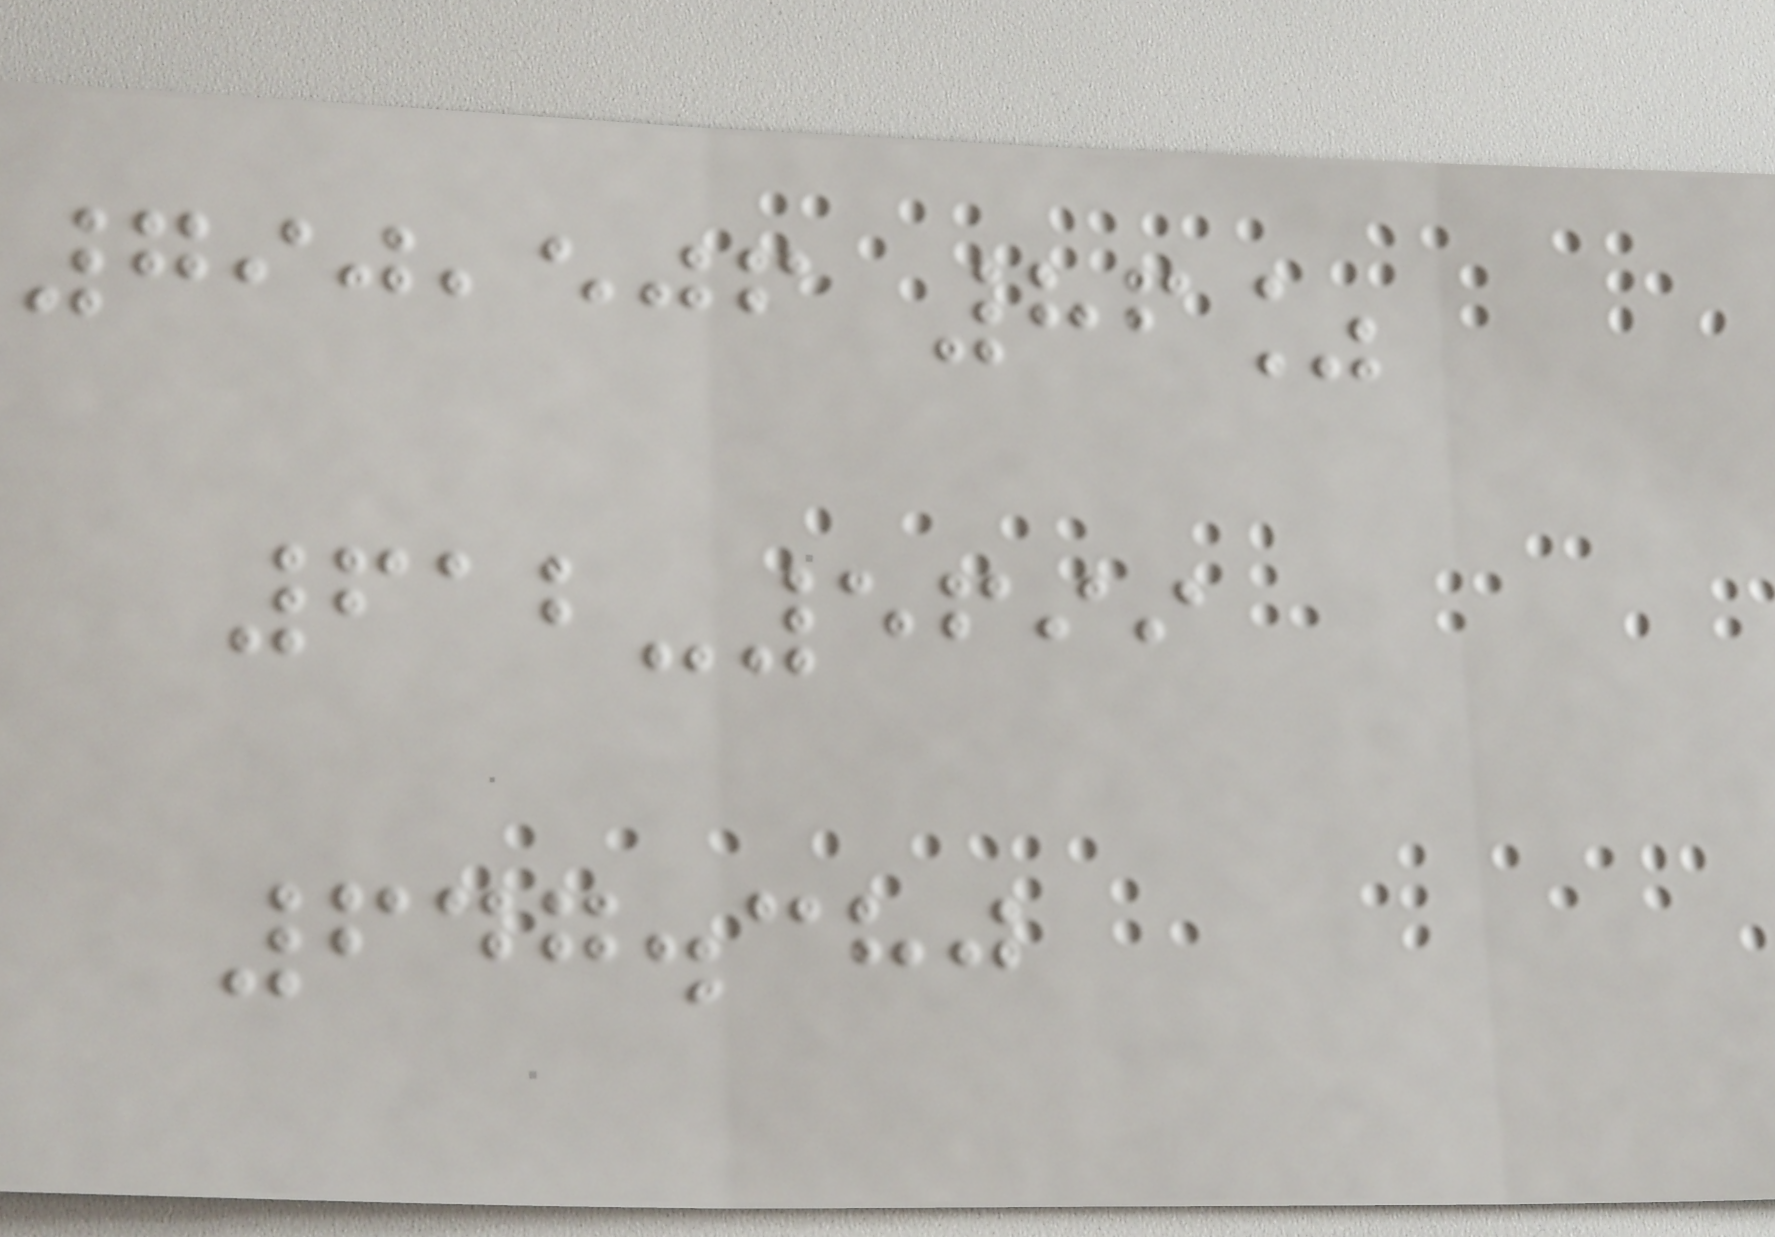790,506 86%
612-5699
647.380
